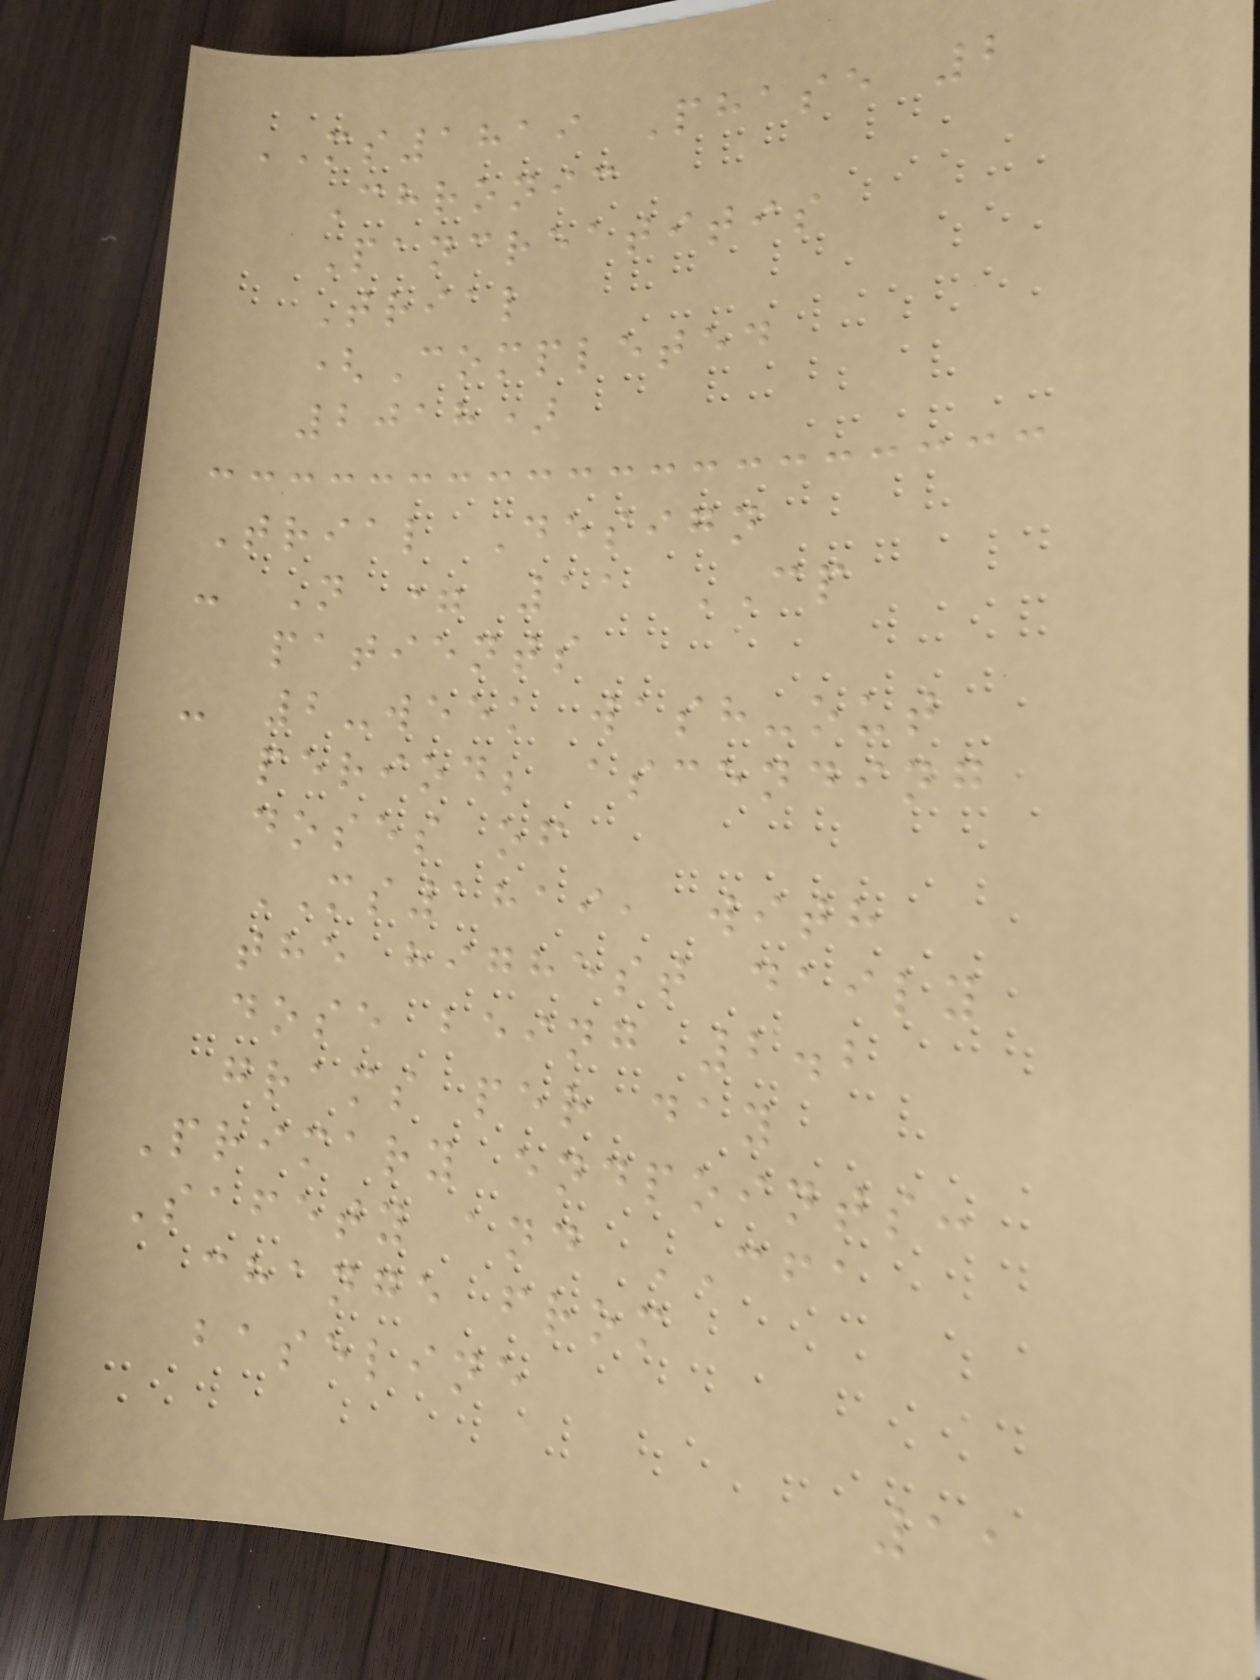MS1819 Phase 2
Chronic
Pancreatitis
Trial
(Completed
2018)
Trial Design
- N = 11 CP
patients
- 2-week wash-out
period; ascending
doses of
MS1819, with
the highest daily
dose being 2.2
grams per day
Primary endpoints:
Safety and CFA
change from
baseline
11
